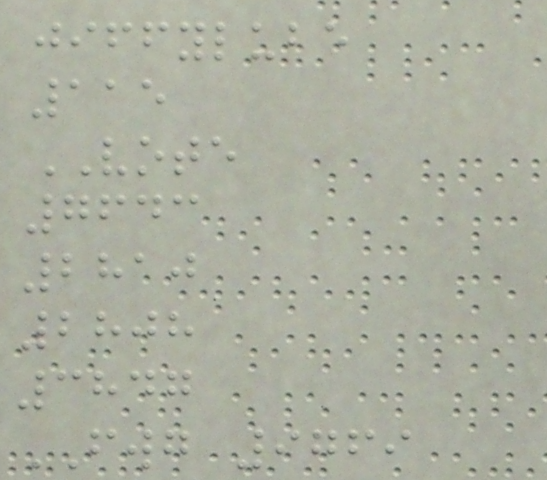jiffylube
115
VOTE
7643
2810
2808
3847
FWG 9769
